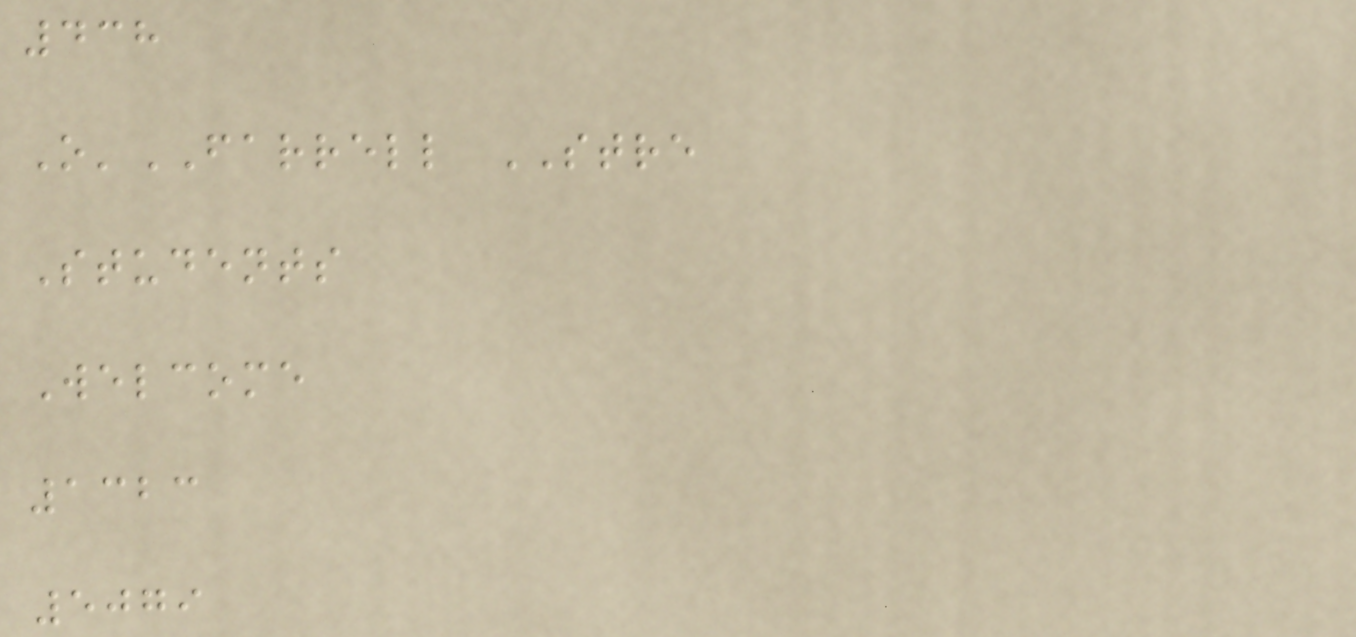438
O'FARRELL STRE
Students
Welcome
1323
5079
